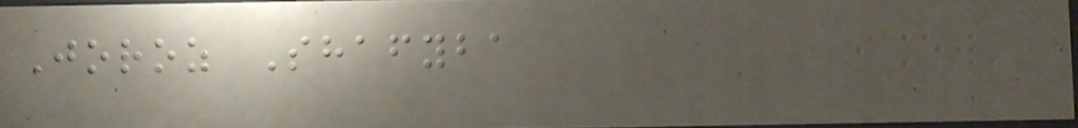Joroz Shafyba
